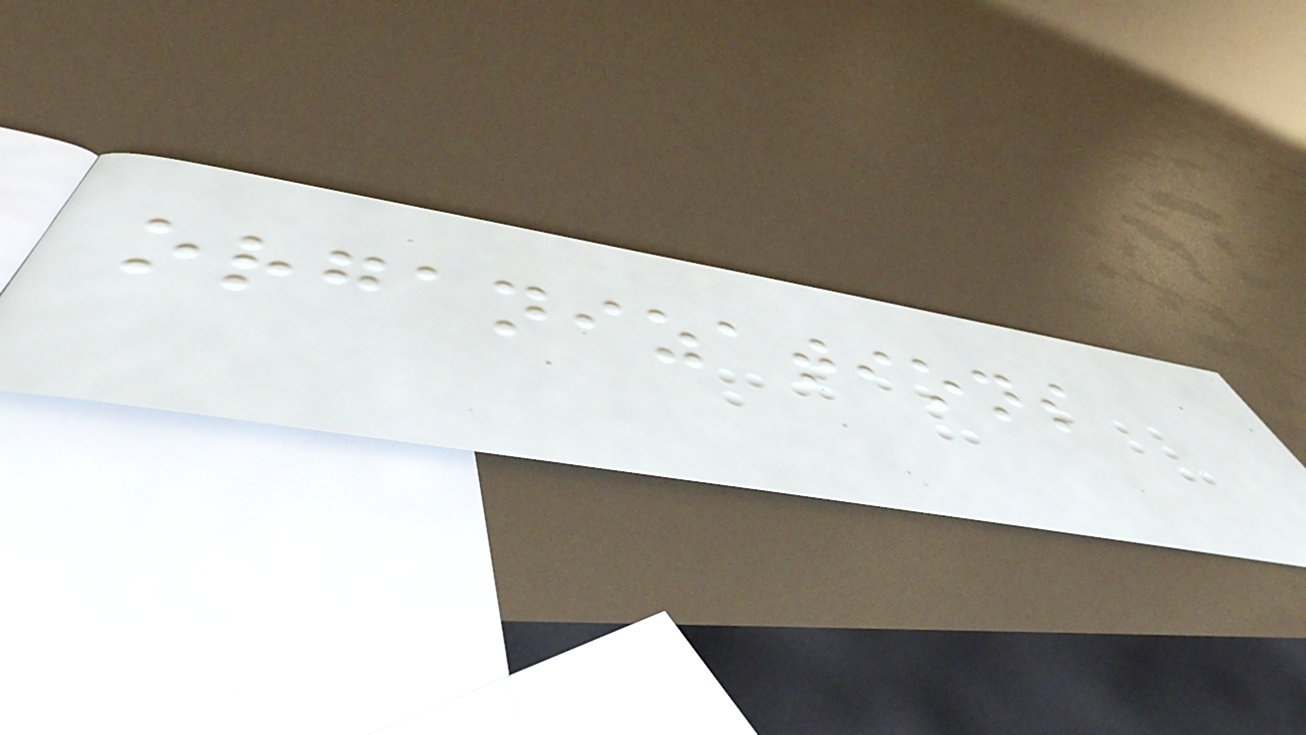organizations
